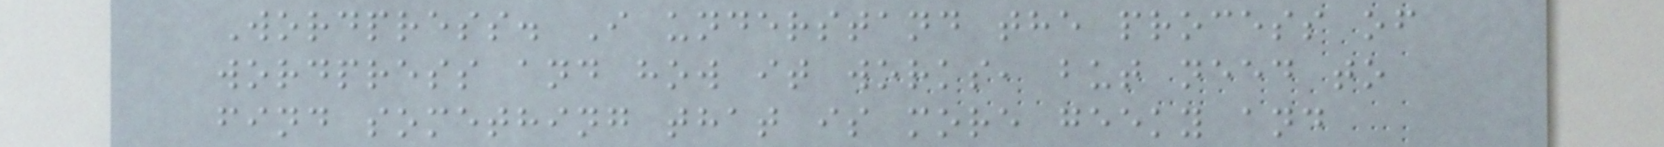Wordpress. I understand the process of
wordpress and how it works, but need to
find something that is more geeky and
